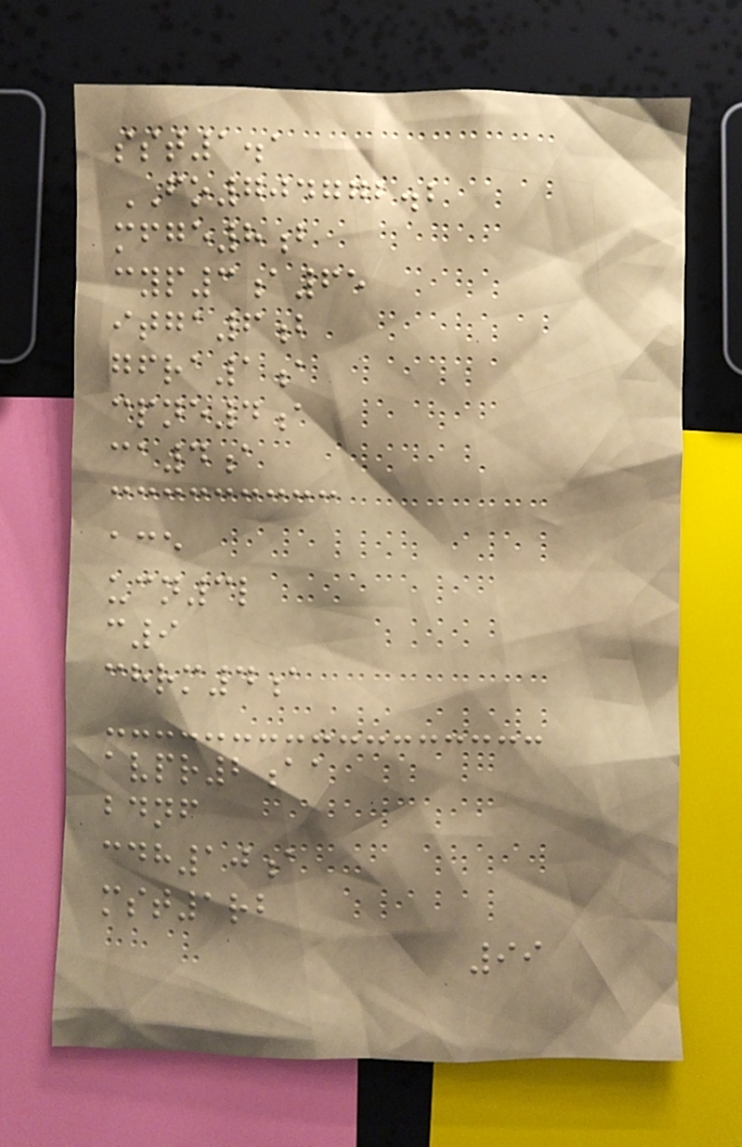sst1.1
FO704772.2
mfge8b
cyp3a65
itga6b
gfra1a
cpne4a
ca4a
ace
ucn3l
c9
chrm4a
avpr2aa
bdnf
cdh10a
mst1rb
99
